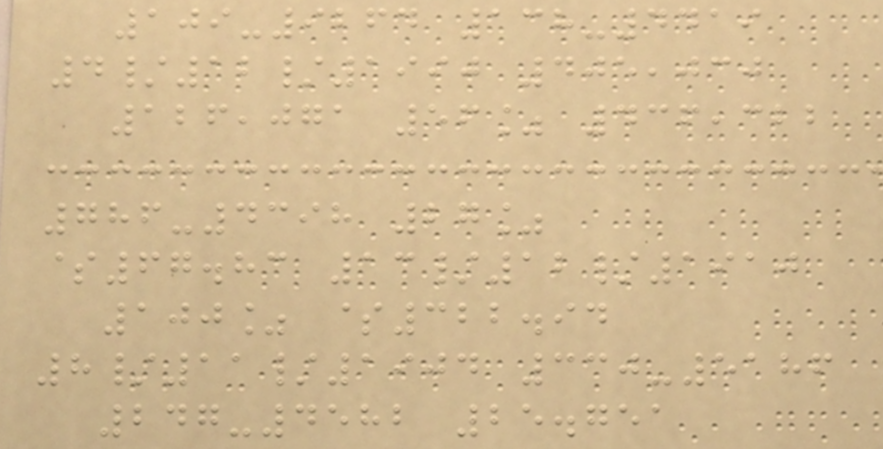109-9264 138-4419
4/12/1990 405,030
126,071 56% 436,322
786-4398 27%
$67.83 13/12/1910
100% $322.94
8/11/1904 330-5186
247-4582 25.751
